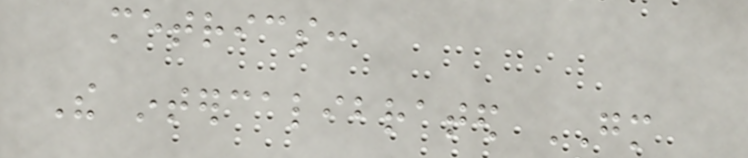metrics:
The intercalibrated GM
